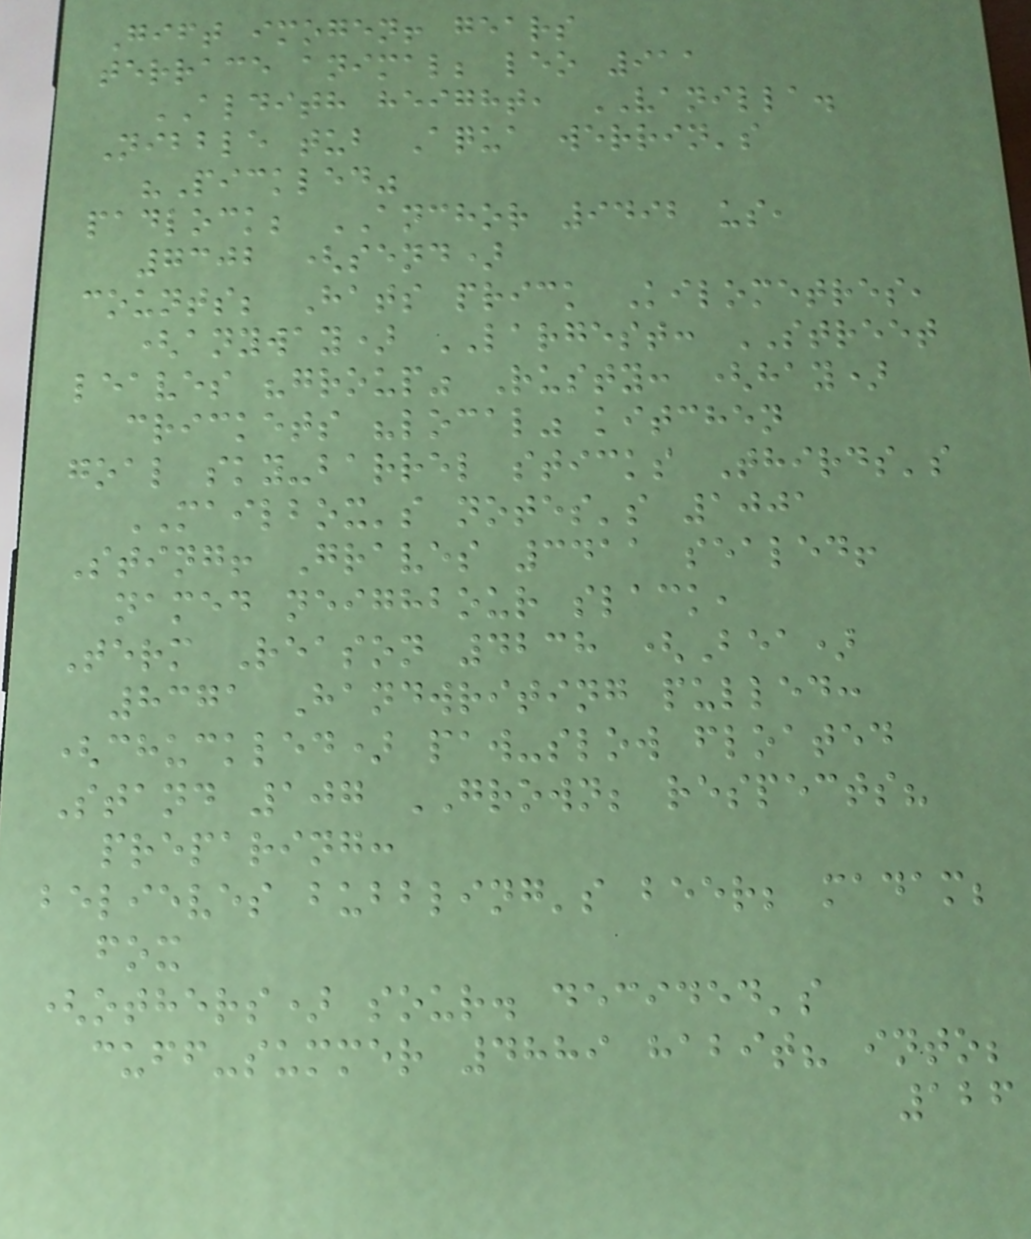Gift imogen! gears
terrace animal; leo 911
ALDITH height, VANILLA.
Nibble tub Aqua werrin's
"Pickled"
padlock; ANCHOR 9492 us,
7302 (send)
counts; Hats prick Kilometres,
(anyway) LARGEST: STREET
leaves "group" Rusty: (hay)
crickets "local" kitchen
goal sky-barrel sticks Thirds's
MAILBOX's notes's 1001
Sting! Graves 3411 sealed!
named neighbour slack,
Term Reason 4238 (Bea)
8371 Handwriting pulled:
(chuckled) paw-slow floated
Stand 107 GROWN; respects?
preparing:
believes bubbling's beer; madam;
fox
(others) sour. decided's
cuff-summer 4889 habit? into;
126
